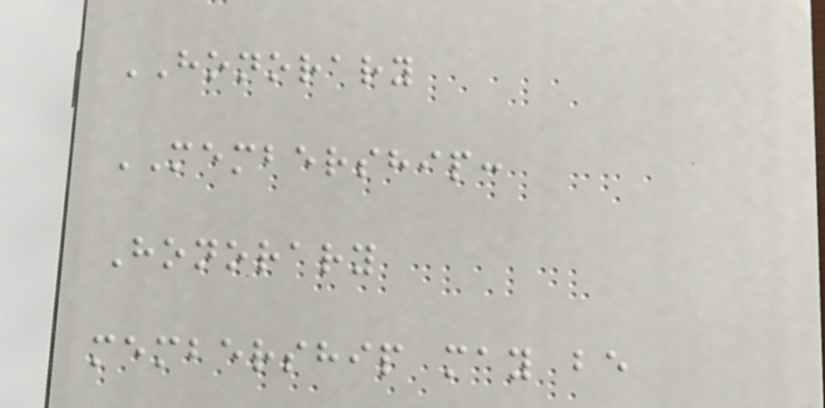HONORARY
MEMBERSHIP:
Honorary
membership may be
